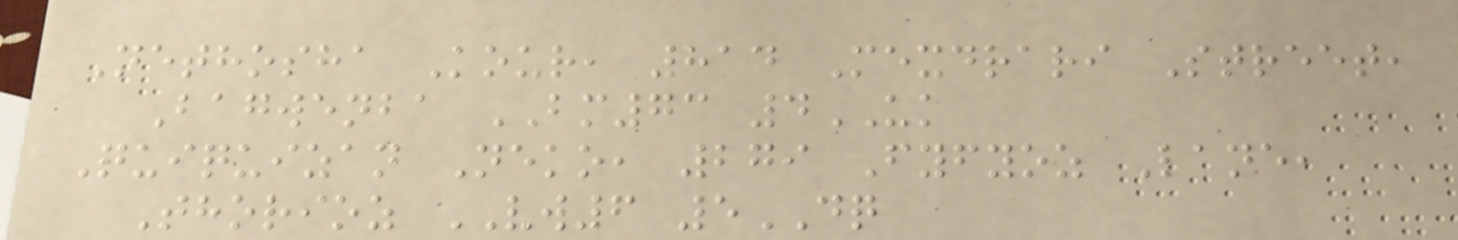Nethosha Kour, 814 Mexdrari Street,
Bagwenba BM73 4UK
Quiquizan Neko, 279 Fyfyoz Lane,
Thorioz VW6 5DQ
